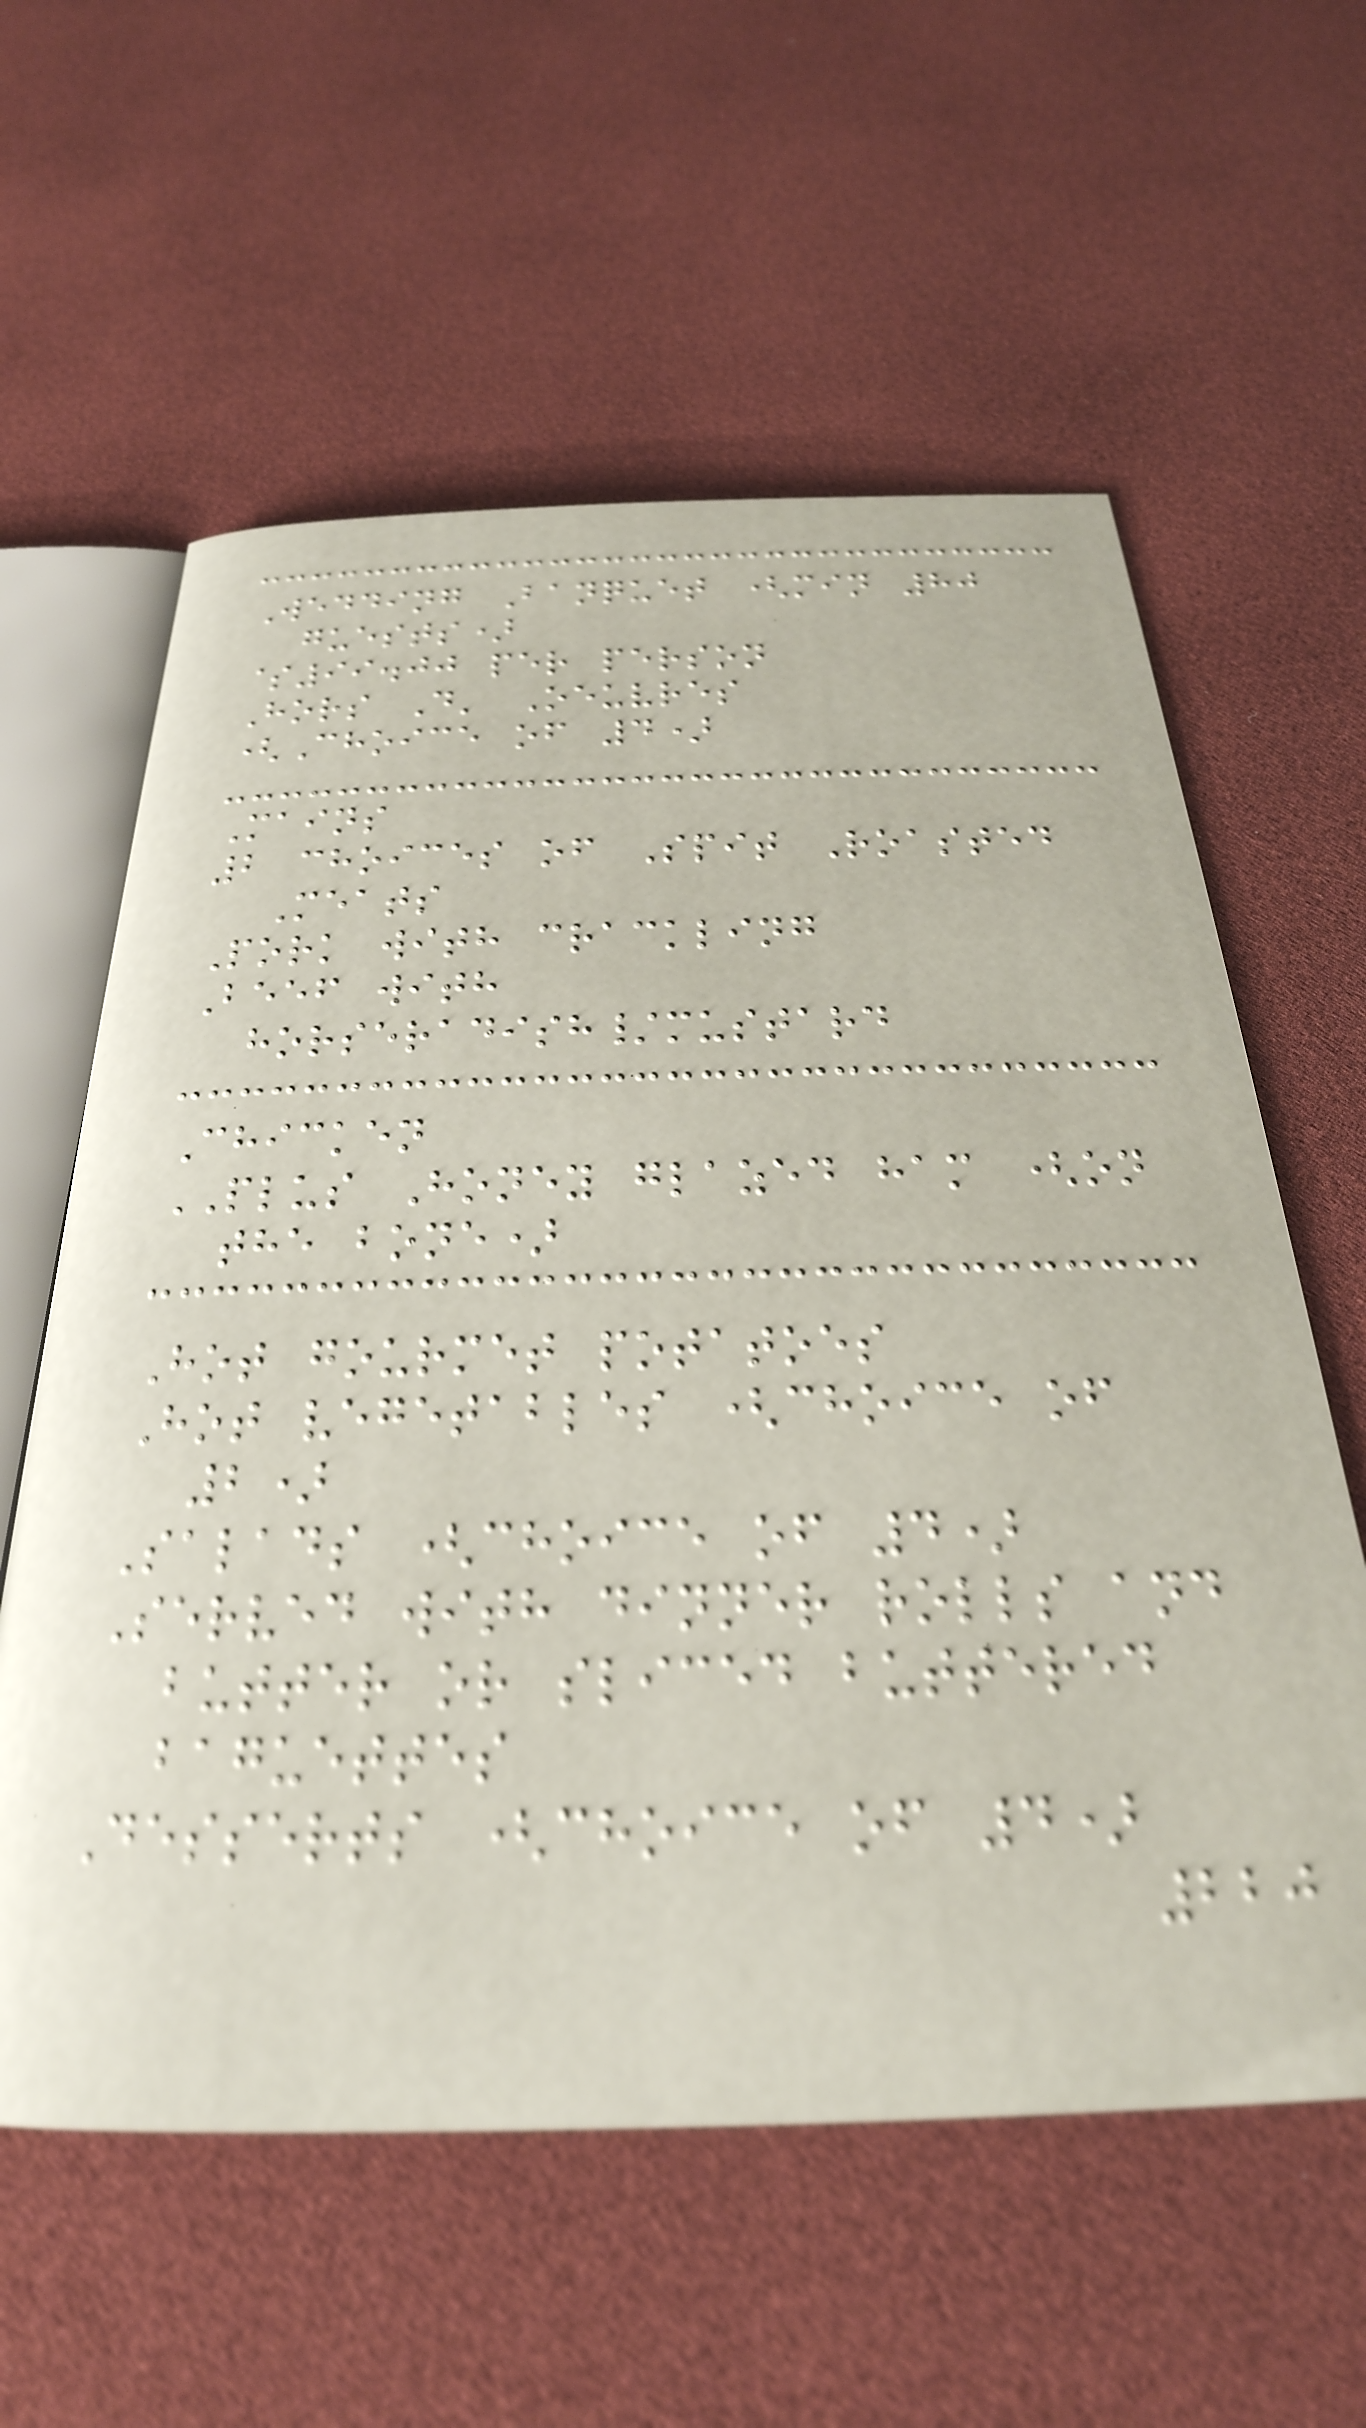Wedding Banquet (min 80
guests)
$99.00 per person
Hors D' Oeuvres
(Choice of 4)
Mains
2 choices of Spit Roasted
Meats
Pork with crackling
Beef with
horseradish/mustard
Chicken
PLUS Honey glazed ham (on
the bone)
Hot gourmet potatoes
Hot vegetables (choice of
2)
Salads (choice of 4)
Served with dinner rolls and
butter or sliced buttered
baguettes
Desserts (choice of 4)
220
